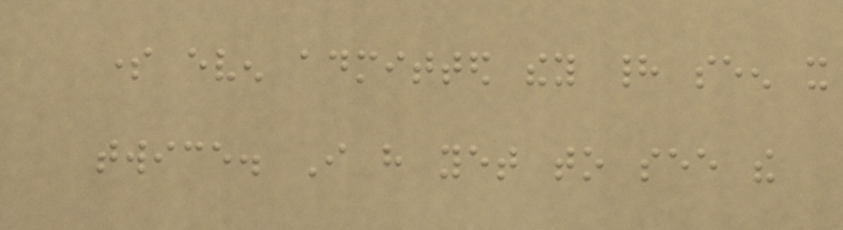some even admitted they had seen it
twice. I have yet to see the
